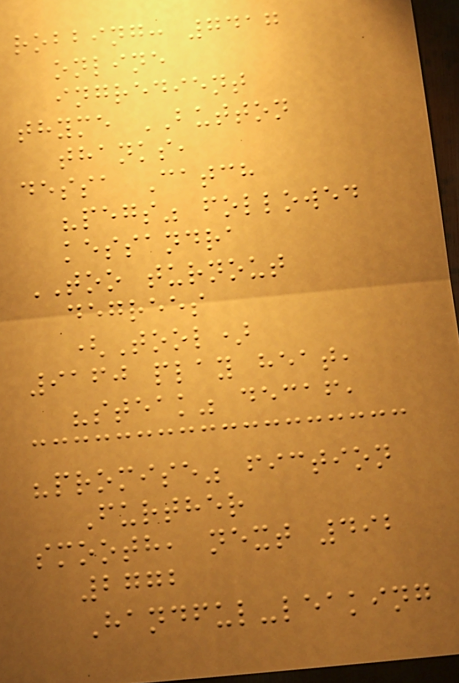robbing: 7417
online
ingredient
thyme BUTTON
thanks,
dessa Catch
"pegs" followed
kessandra
TOO turnout
degrees
(Tool)
9160 play heat,
"steak" decaf,
"promise" fiction
Further
smooth, next 492
2772
Handful-leaking
